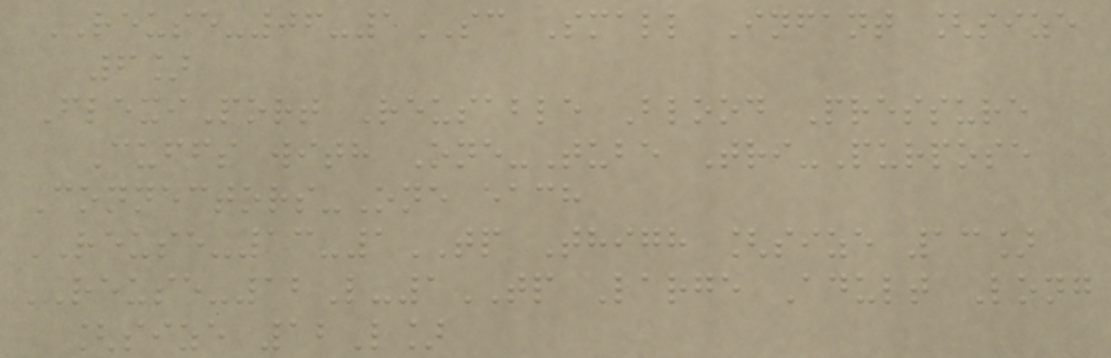REUSE-06-1SC Small Infant [size
6]
FlexiPort Reusable Blood Pressure
Cuffs with One-Tube Tri-Purpose
Connectors-One each
REUSE-13-1TP Thigh [size 13]
REUSE-12L-1TP Large Adult Long
[size 12L]
